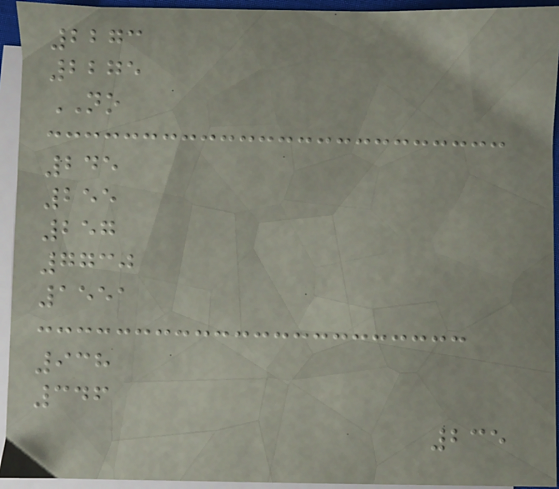2273
2275
NO
245
255
257
7730
1551
938
346
235
